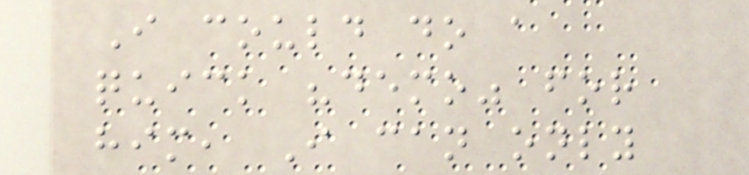I could do a
quick "demo" for
him, I can only
